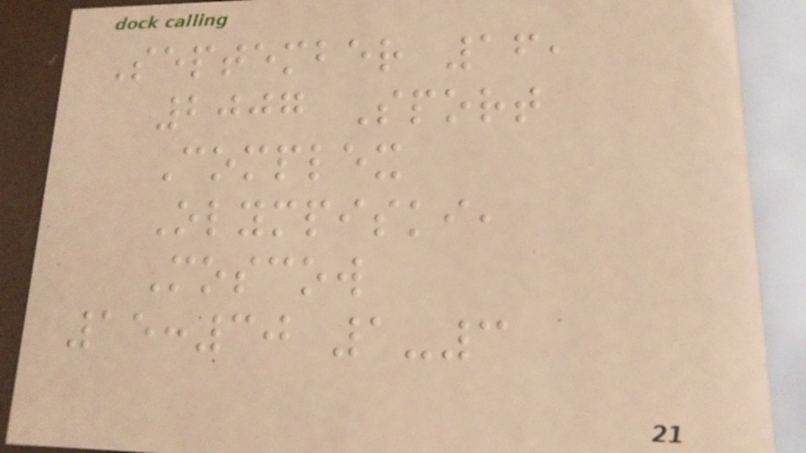September 16,
2007 Sport
Complex
Olympiski,
Moscow
15:30 1-3
